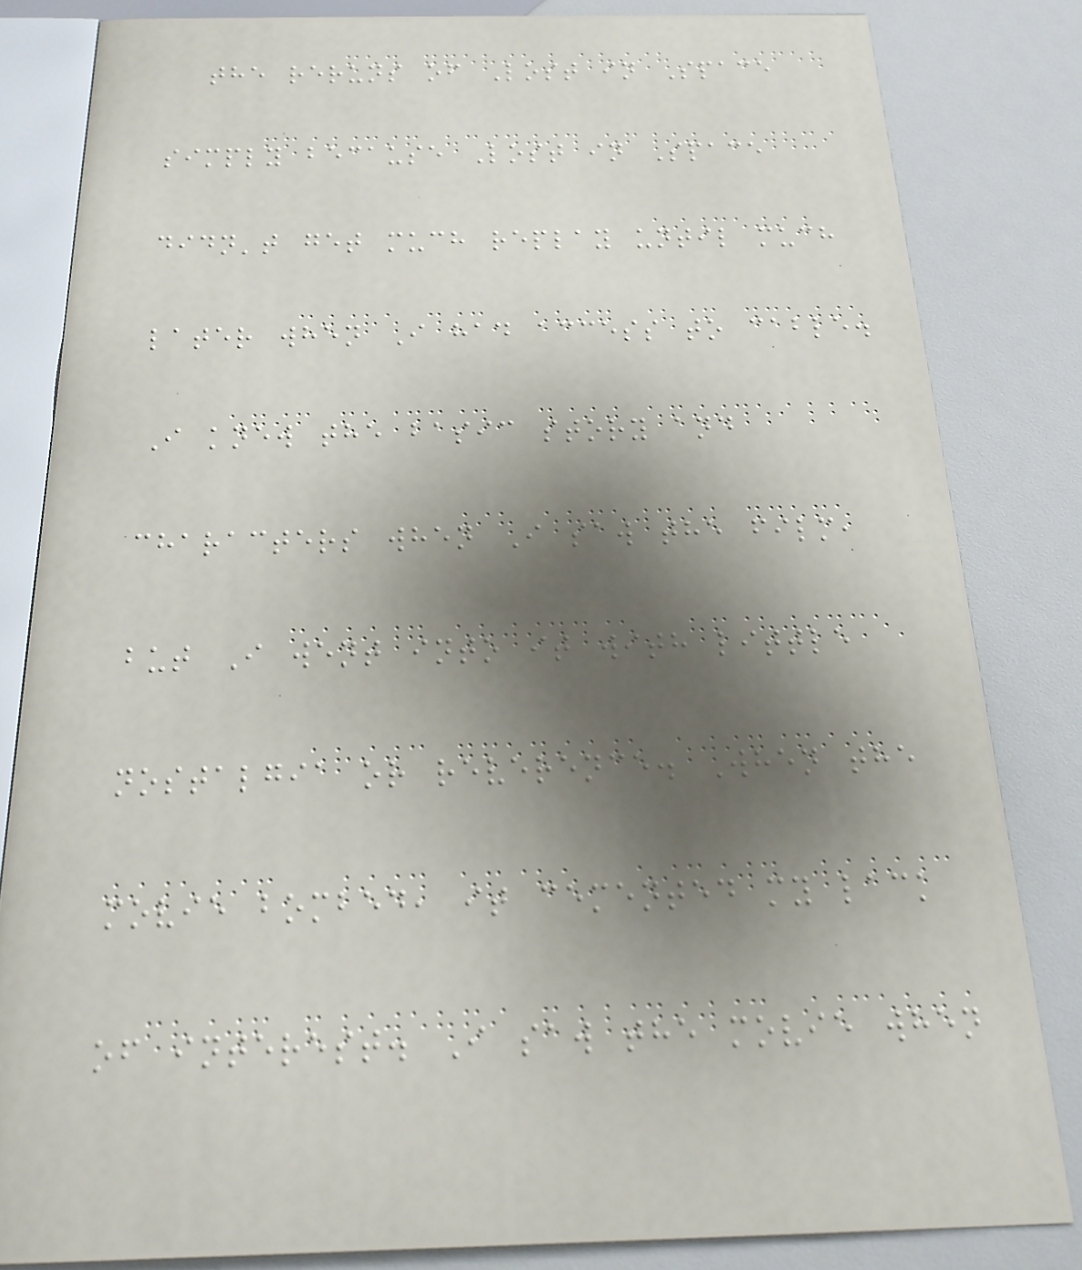the reruns of Lost in Space
simply because Lost in Space
didn't get much replay until much
later when I had access to cable.
I knew the basic story and
characters when I saw the film,
but I went into it with little
nostalgia or reverence. When the
movie bombed, it cemented my lack
of interest. I saw the movie when
